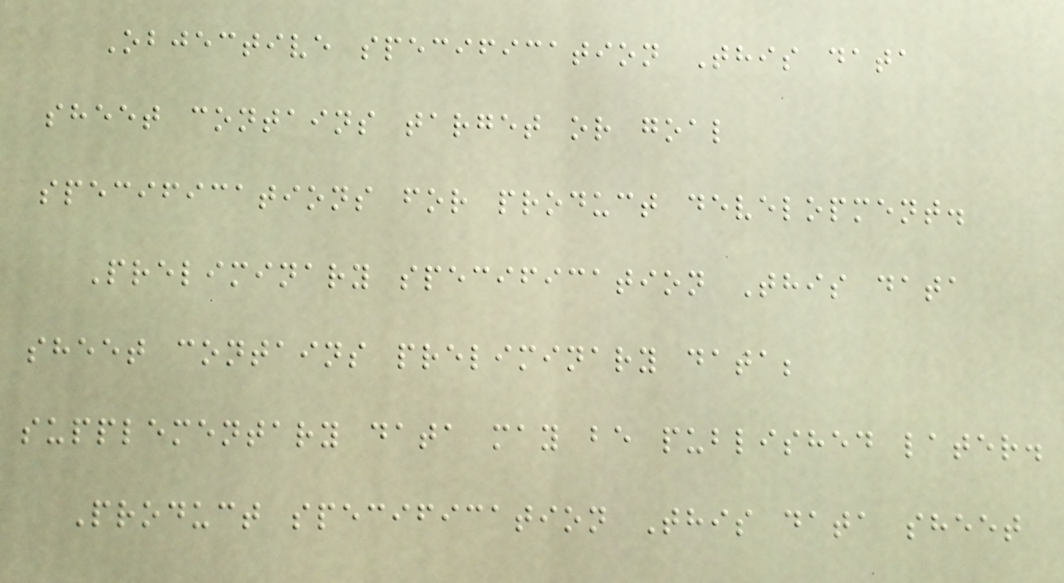Objective specification This data
sheet contains target or goal
specifications for product development.
Preliminary specification This data
sheet contains preliminary data;
supplementary data may be published later.
Product specification This data sheet
